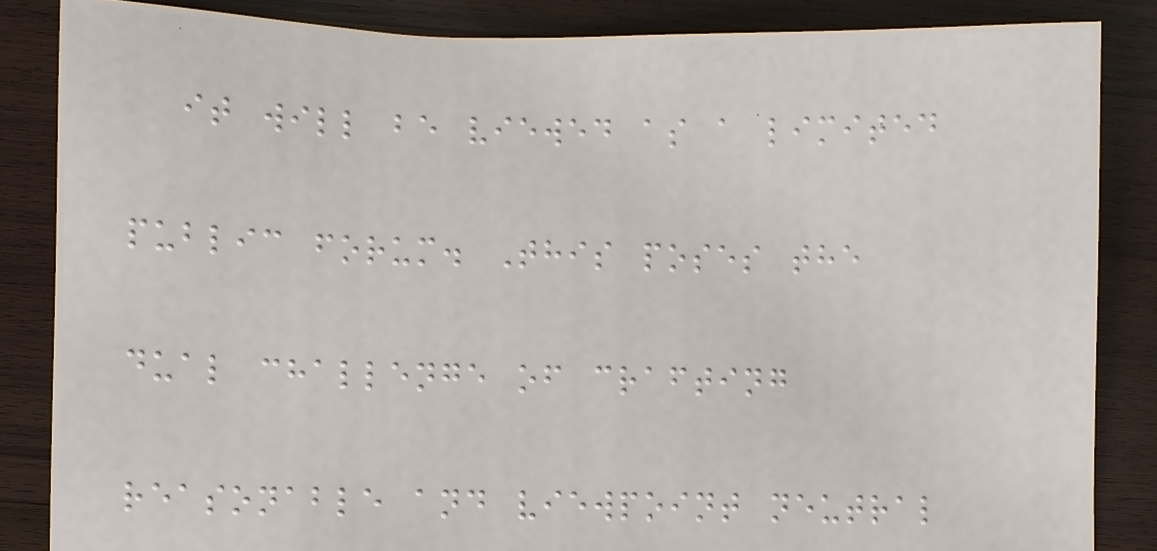it will be viewed as a limited
public forum. This poses the
dual challenge of crafting
reasonable and viewpoint neutral
